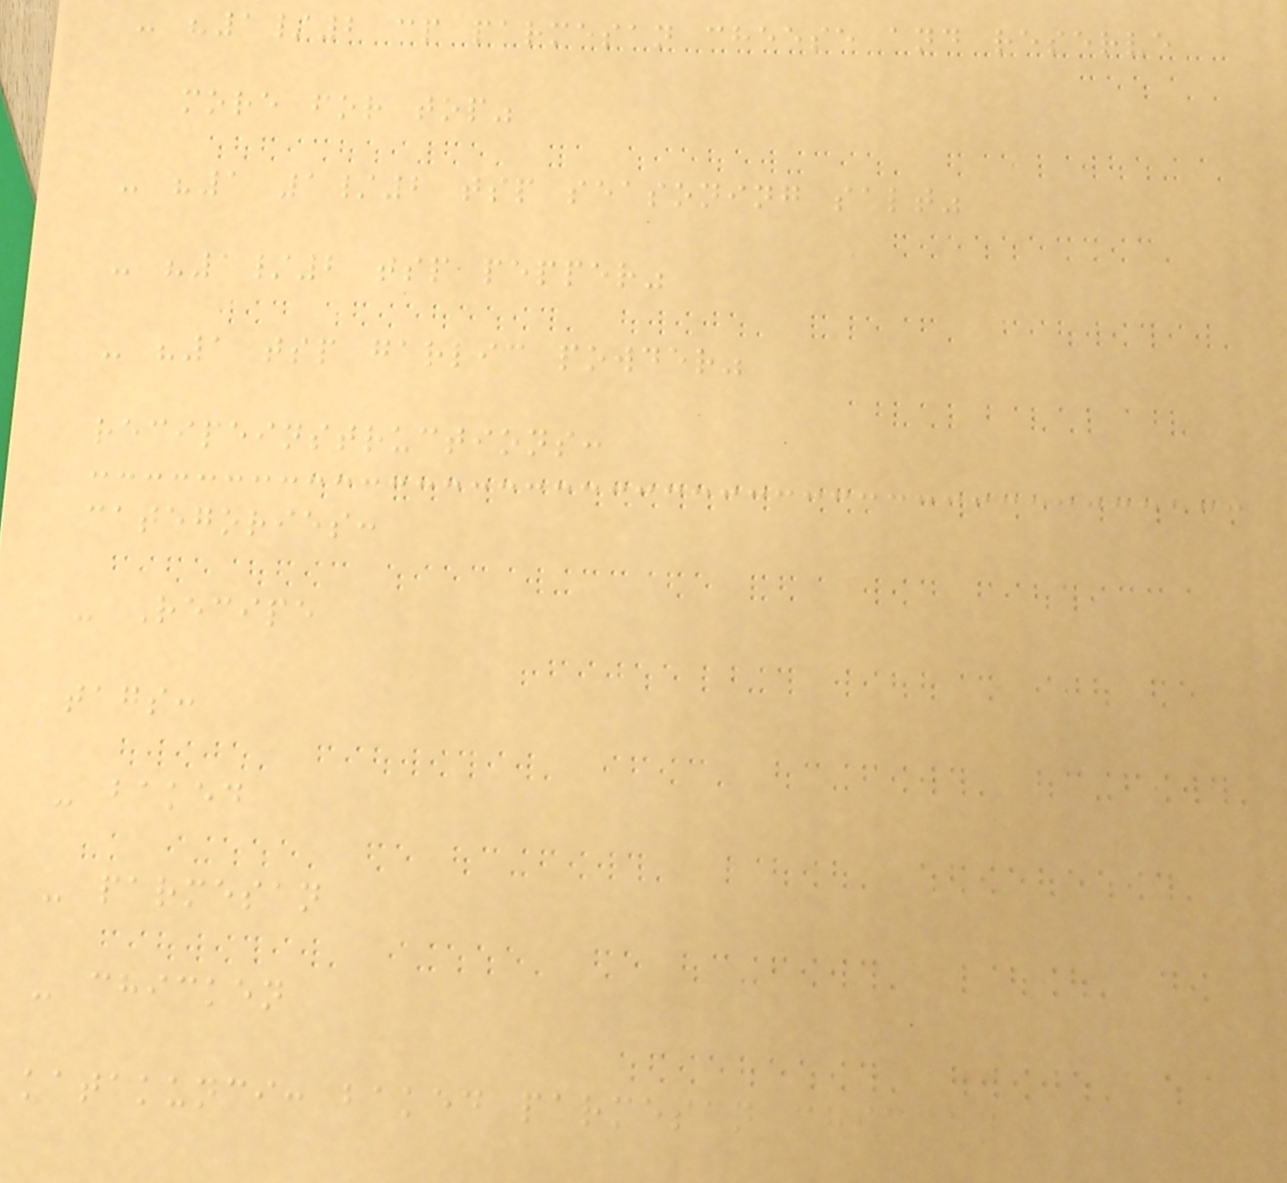- "1/2 cp parmesan cheese and reserve
more for top"
- "1 1/2 tsp seasoning salt"
- "1/2 tsp pepper"
- "1 tsp garlic powder"
recipeinstructions:
categories:
- Recipe
tags:
- baked
- parmesan
- chicken
katakunci: baked parmesan chicken
